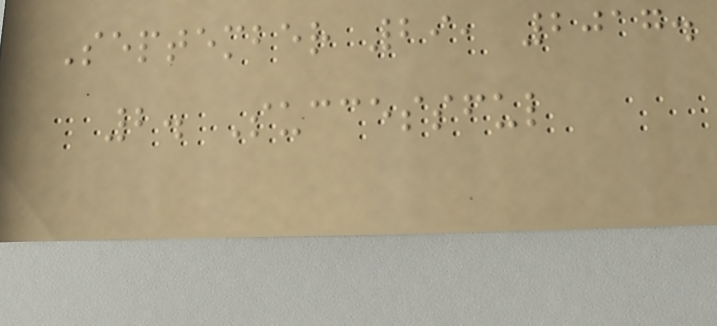September 29, 2017.
2. Successful
